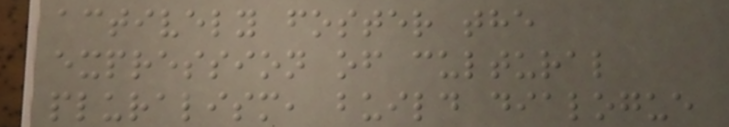actively foster the
expression of cultural
pluralism, build dialogue
